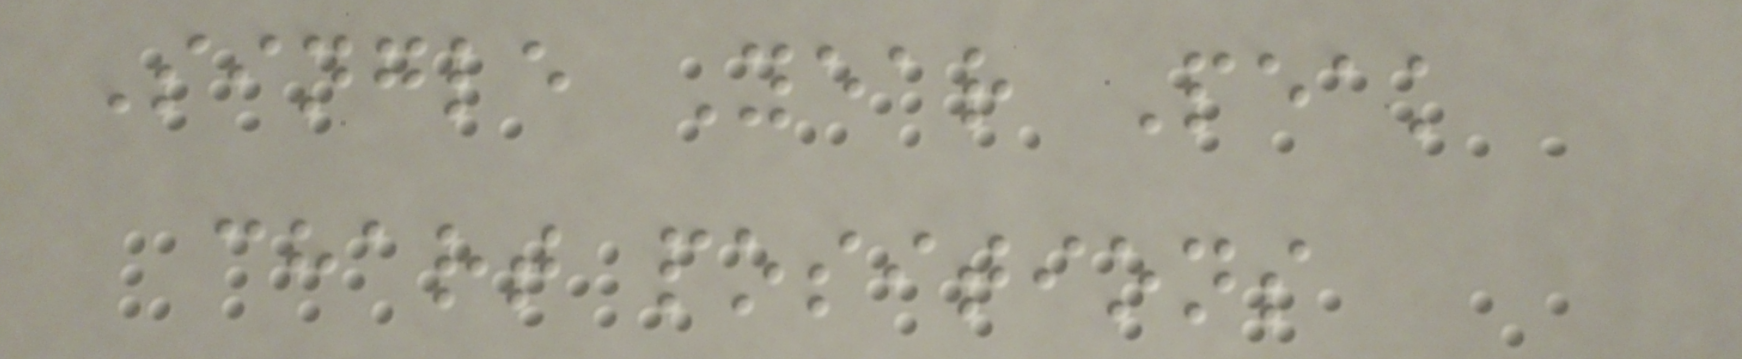Single Year Peak
chart positions
